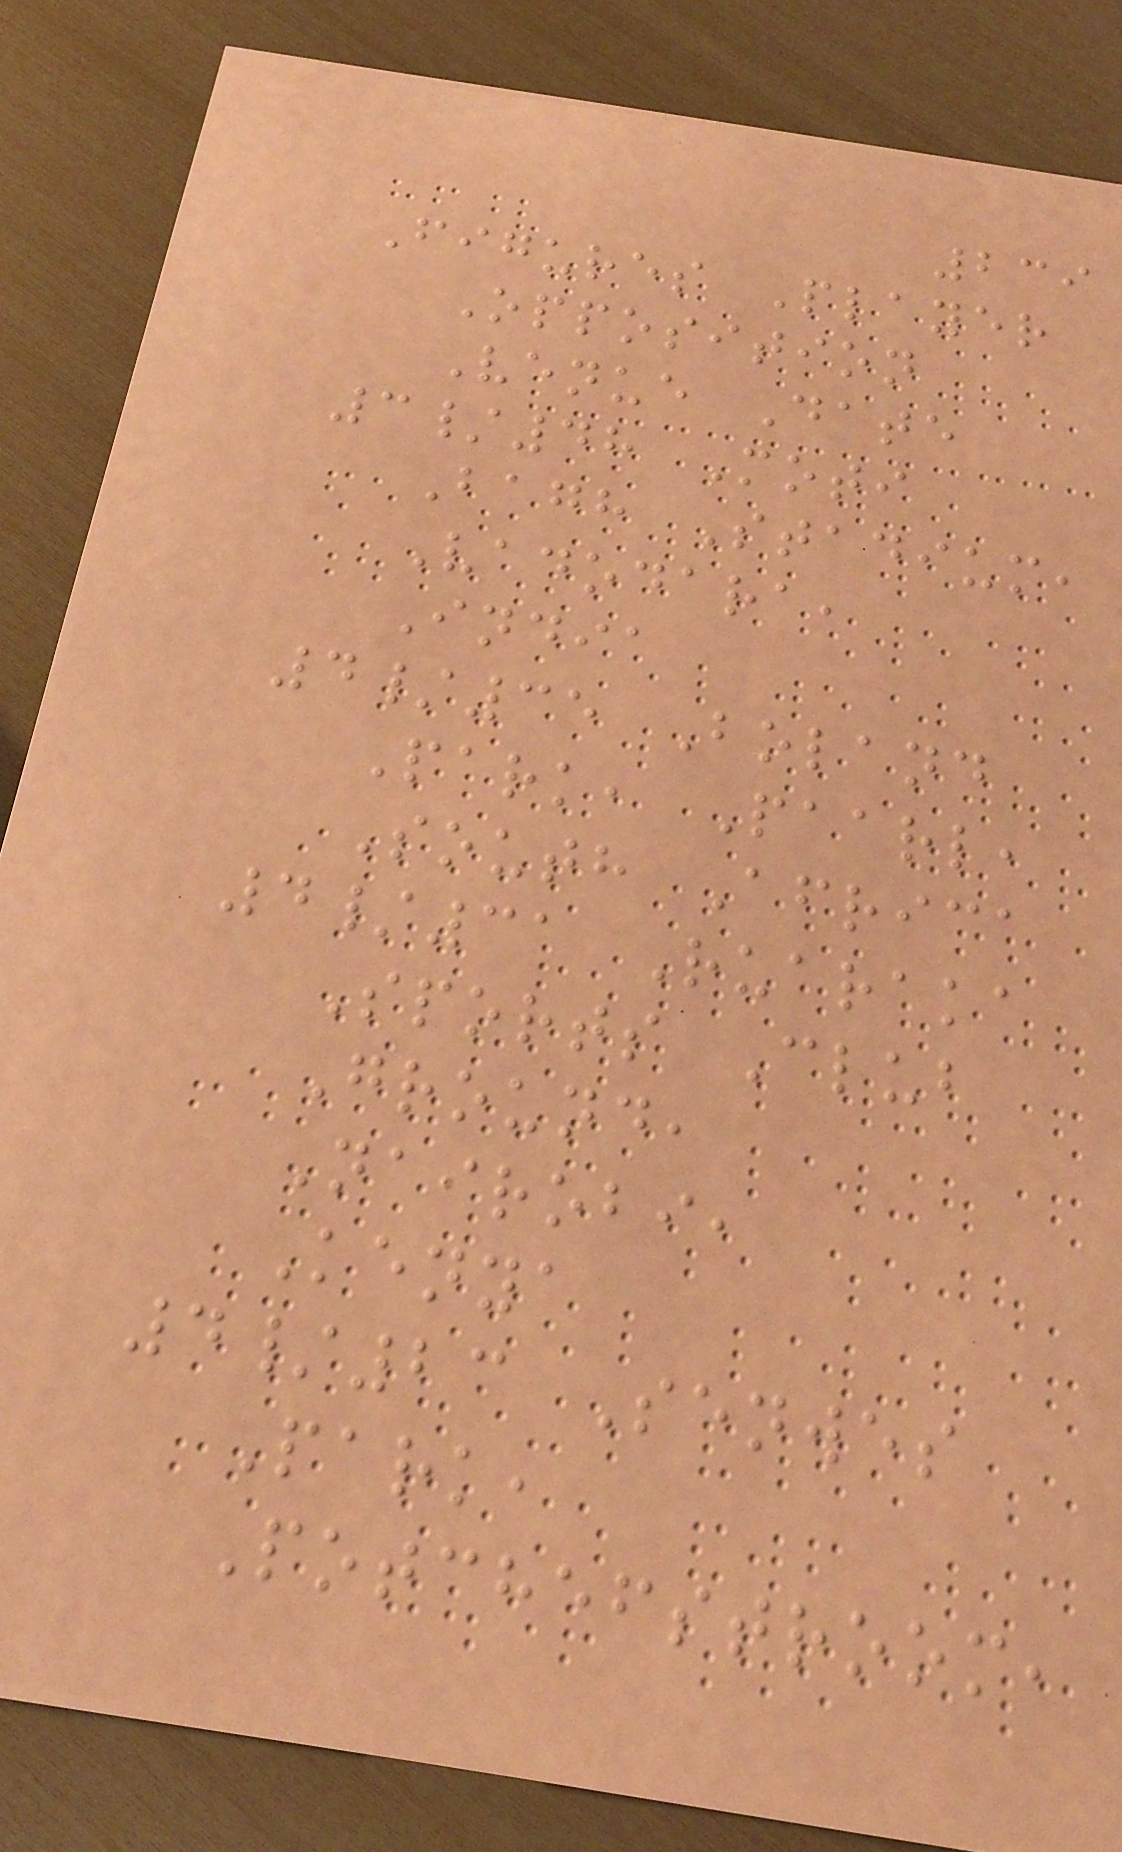239
Figures Player
Opposition
Venue Date
3/48 Moti
Bagh Stadium,
Vadodara,
India
4/35 Boland
Park, Paarl,
South Africa
4/31 Ruaraka
Sports Club
Ground,
Nairobi,
Kenya
4/23 Senwes
Park,
Potchefstroom,
